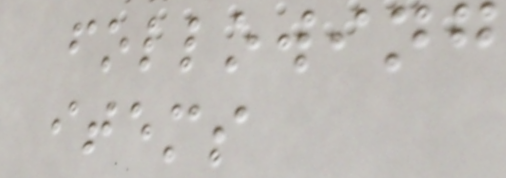following
items
